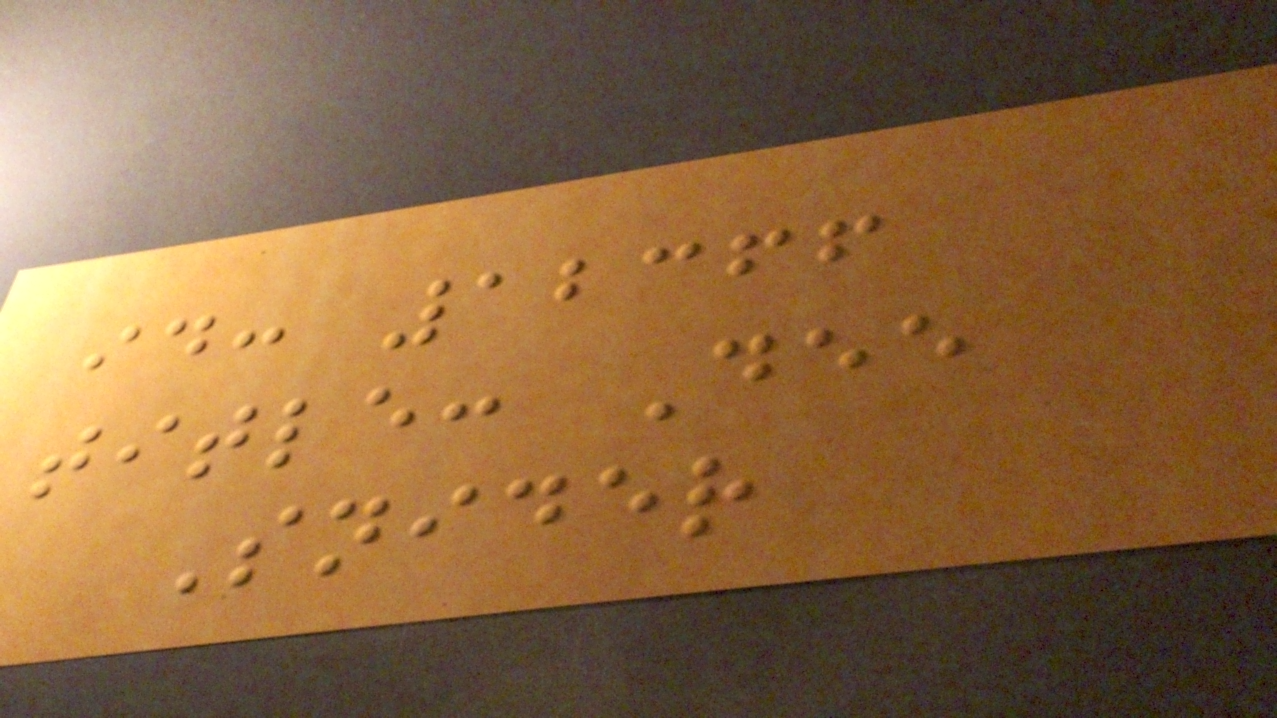id: 12366
title: Dee
Snider
